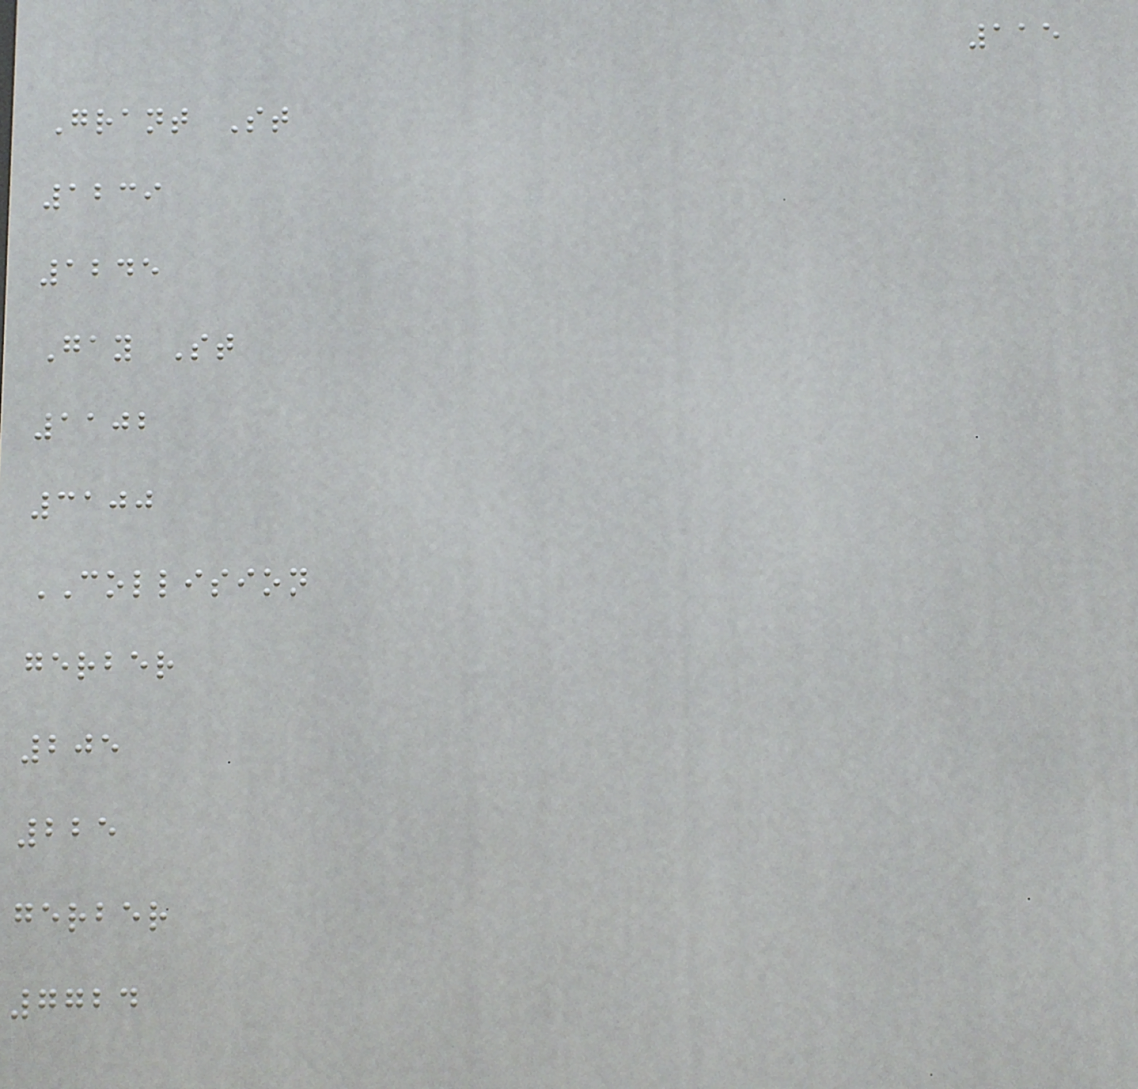115
Grant St
1239
1245
Gay St
1102
3100
COLLISION
gerber
205
225
gerber
7724
